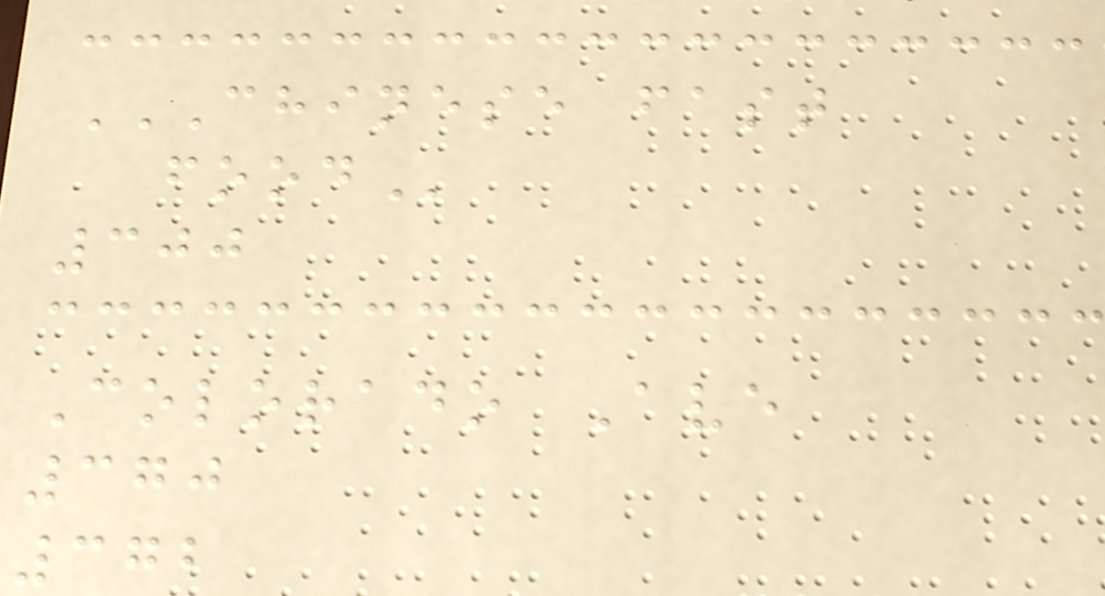CHINESE FAST
FOOD
300
Colorado Ave
370
372
